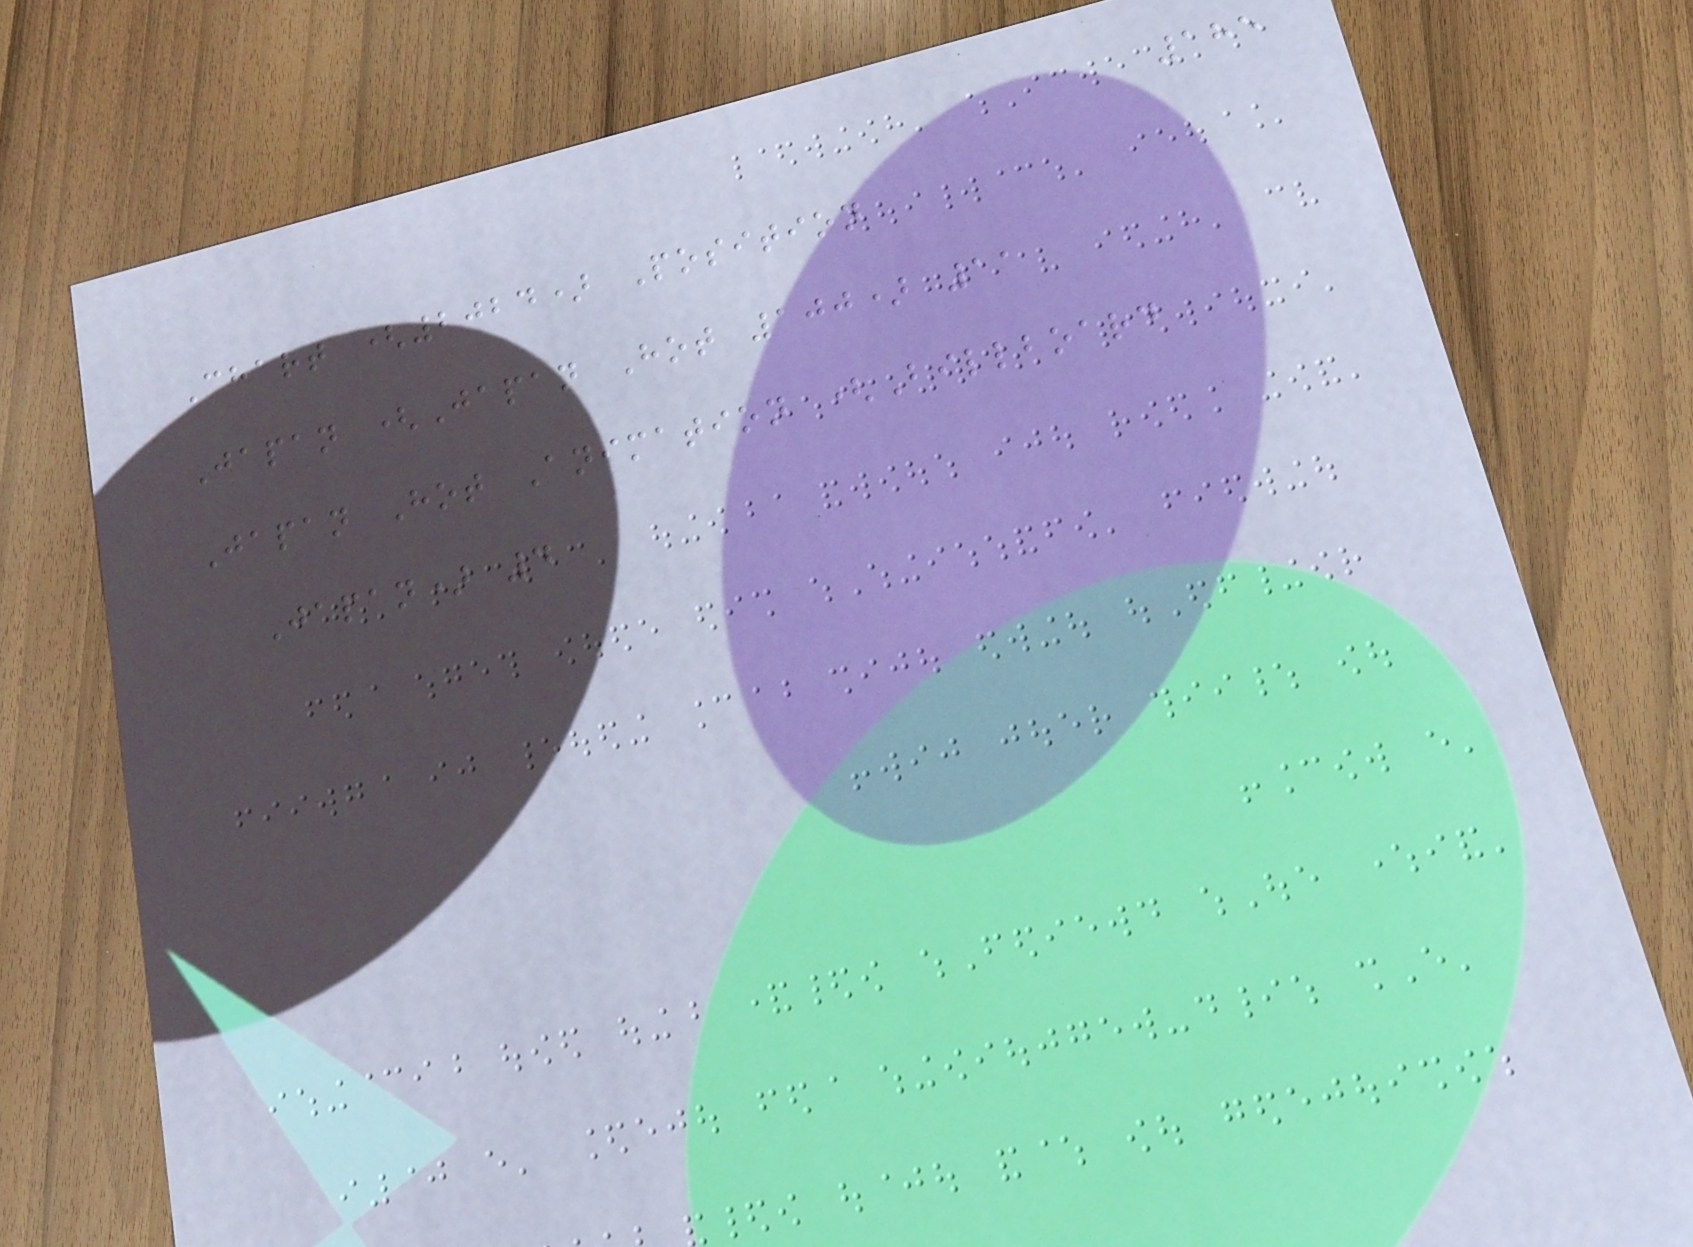185
Chart (2024) Position
Japan (Japan Hot 100) 11
Japan Hot Animation (Billboard
Japan) 4
